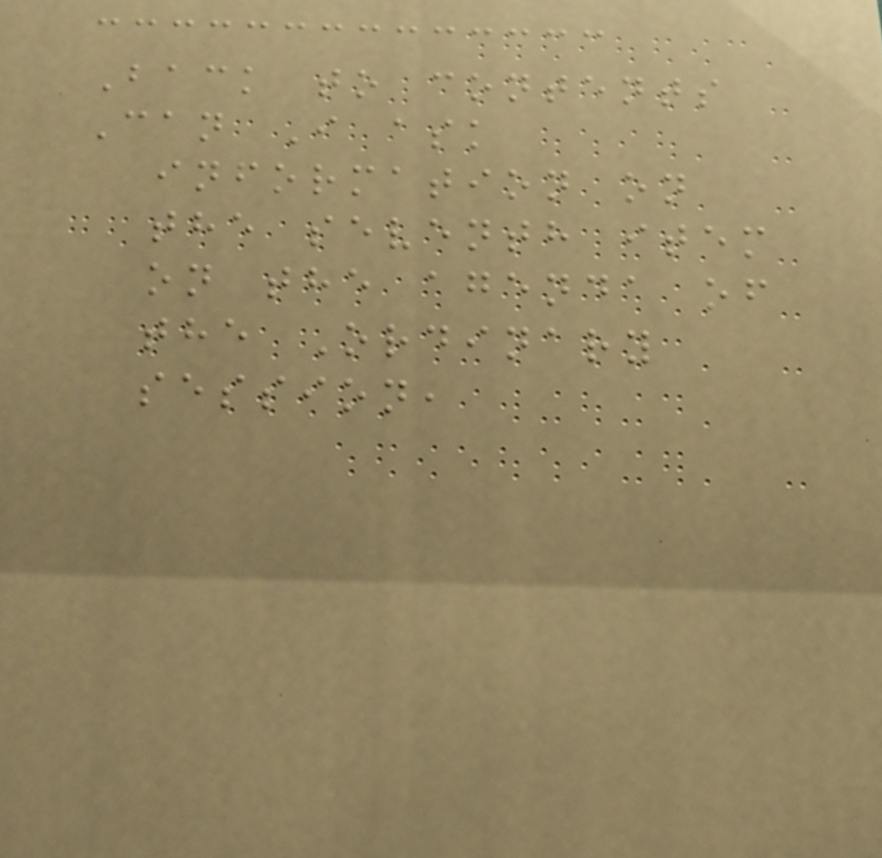Back to contents
Can I ask
information on
the seventh item
on the agenda of
the Ordinary
session,
